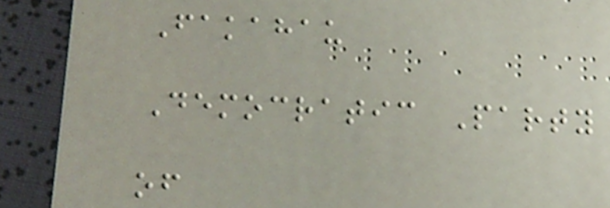Fakahau
Democratic Party
of
